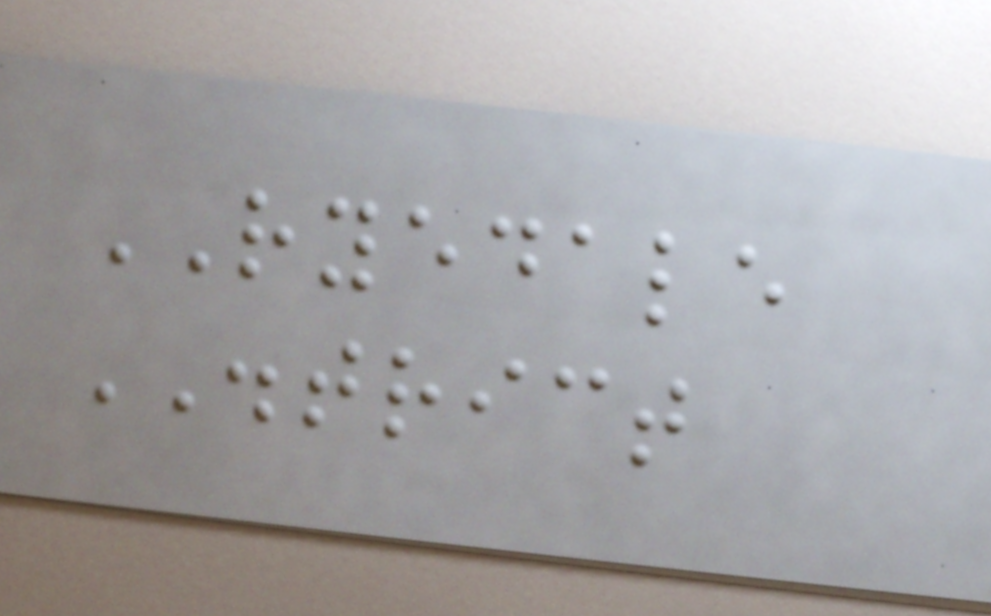RYEDALE
DISTRICT
